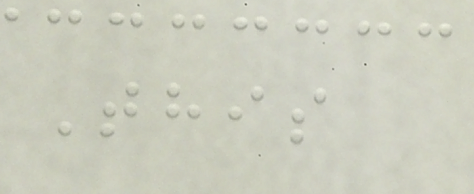This
